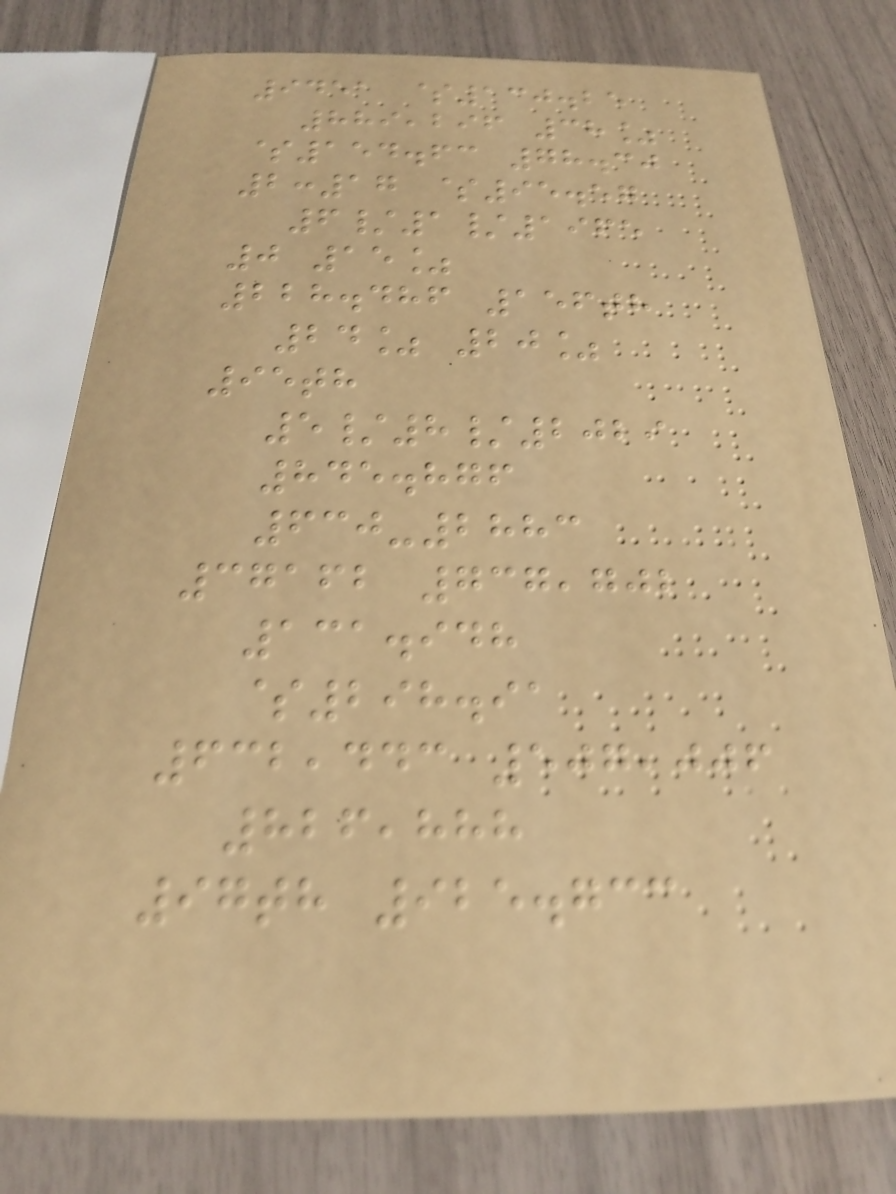9451 $130.25
889,296 38%
$154.63 78.30
2:17 $95.57
6/1/1965
0 15%
228.486 156th
24% 20%
95th
5/8/2029
845.876
630-2883
37162 737,702
131.948
$298.91
632,443 507,006
826,888
97th 925.733
